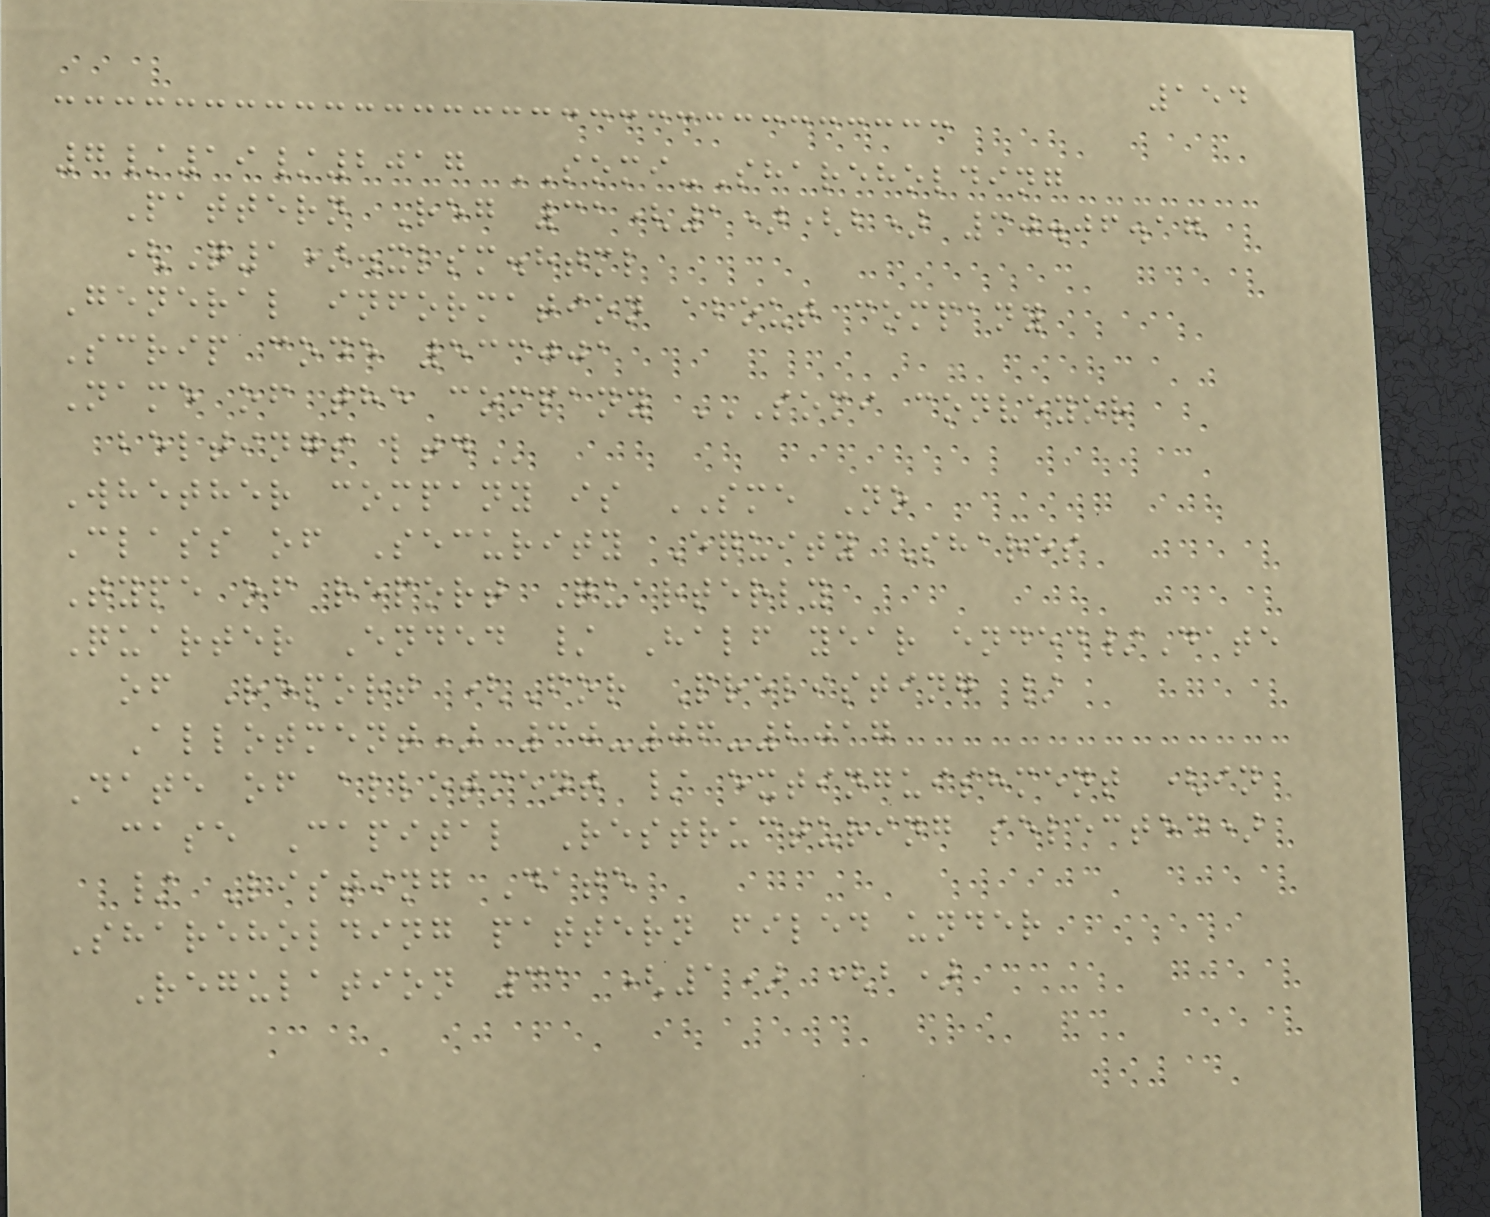154
7/19/2017 SOMI-Shareholding
Pattern Reg 31(1)(b) 30.06.17
(Q1).xlsm.html
General information about company
Scrip code 533001
Name of the company SOMI CONVEYOR
BELTINGS LTD
Whether company is SME No
Class of Security Equity Shares
Type of report Quarterly
Quarter Ended / Half year ended/Date
of Report (For Prelisting /
Allotment) 30-06-2017
Date of allotment / extinguishment (in
case Capital Restructuring selected)
/ Listing Date
Shareholding pattern filed under
Regulation 31 (1) (b)
